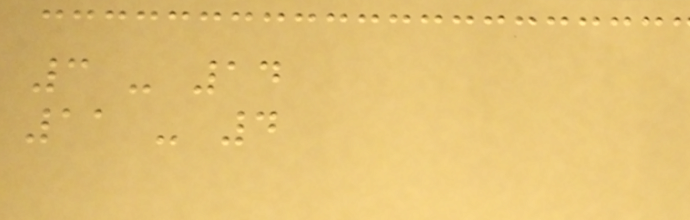3 - 14
11 - 4
